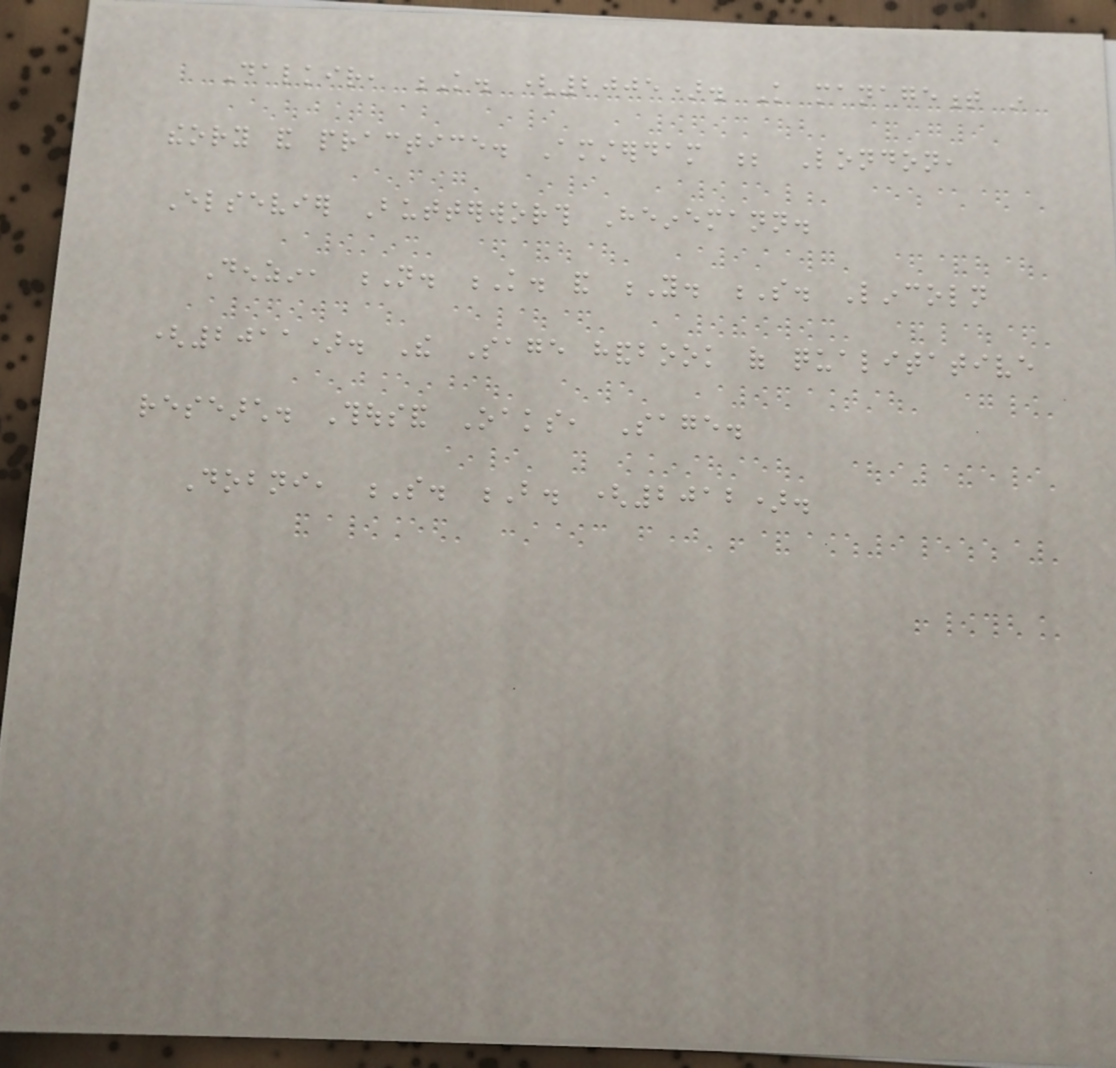Dalkir, K. (2005). Knowledge management in
theory and practice. Amsterdam ; London,
Elsevier Butterworth Heinemann.
Denzin, N. K. and Y. S. Lincoln
(2011). The Sage handbook of qualitative
research. Thousand Oaks, Sage.
Dobni, S. B. (2012).
